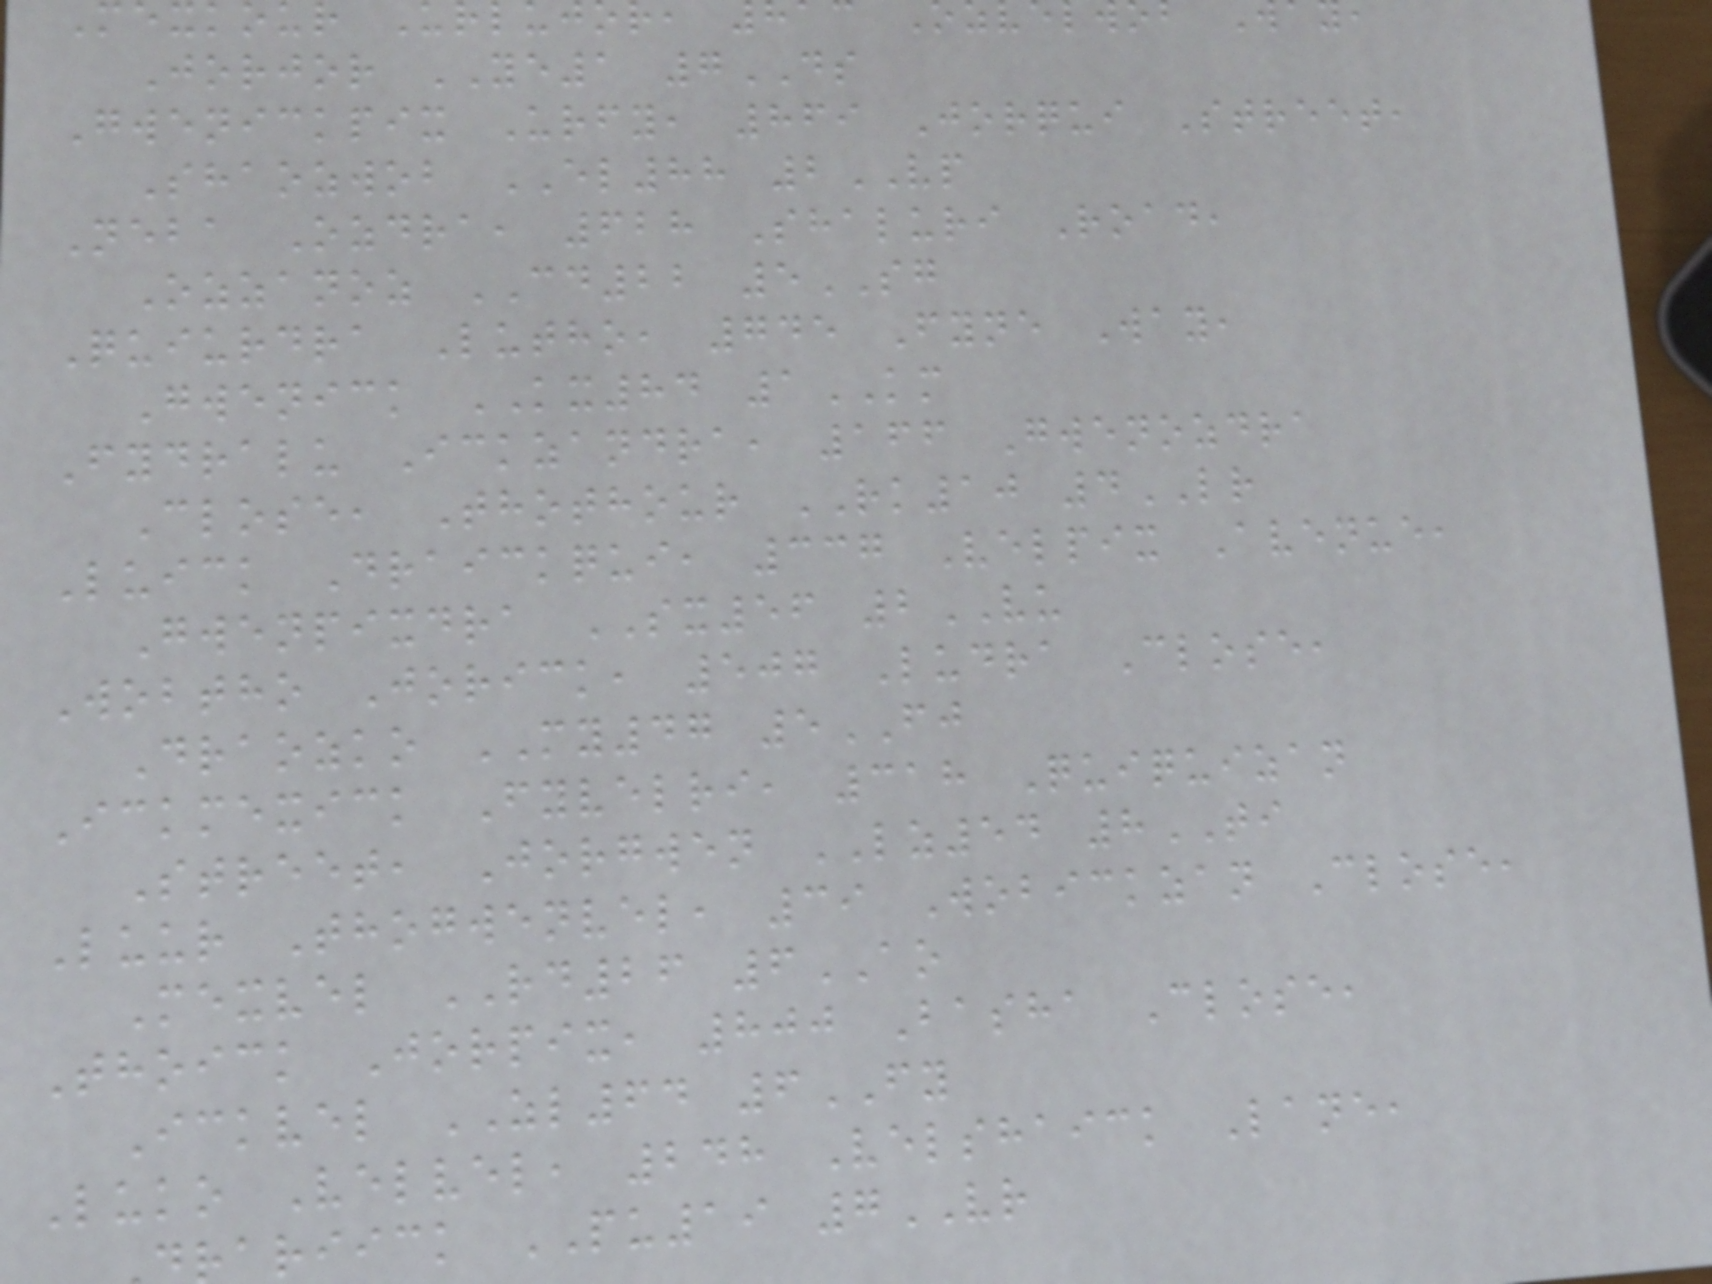Jorjor YE1 7DS
Gwenickpix Urfy, 869 Jorqui Street,
Shaozwob EL88 2VP
Neba Ozdra, 628 Shaluri Road,
Ozzanoz CD22 5SG
Quiurdra Lutho, 745 Fyne Way,
Gwenick KX84 1KM
Fydralu Ickzandra, 166 Gwenozdra
Close, Thothour RK10 4LR
Luick Draickqui, 337 Velpix Avenue,
Gwenpixdra SX56 2VU
Wobtho Jorick, 507 Ludra Close,
Draozko MY47 5FJ
Ickmexick Fyvelri, 318 Quiquizan
Street, Jorgwen LZ54 8TI
Luur Thogwenvel, 39 Wobickzan Close,
Mexvel RD26 6AO
Thoick Jorpix, 800 Basha Close,
Ickvel ZL64 6FY
Luko Velvel, 248 Velshaick Lane,
ariick PU19 7VR
